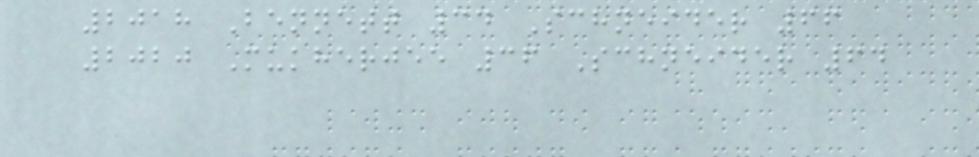2018 Bennett 34 Schneider 66
2020 Mukherjee 36 Schneider 64
